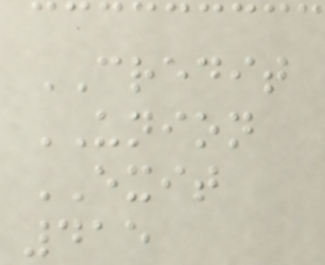CREDIT
UNION
EXIT
415
